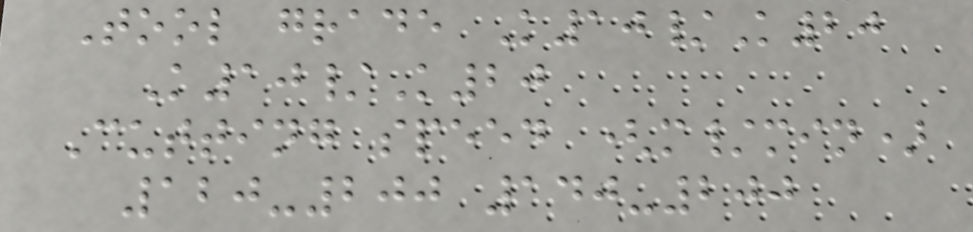Tool grade K10/K20
K10/K20
Cutting speed (m/min)
120-200 140-200
